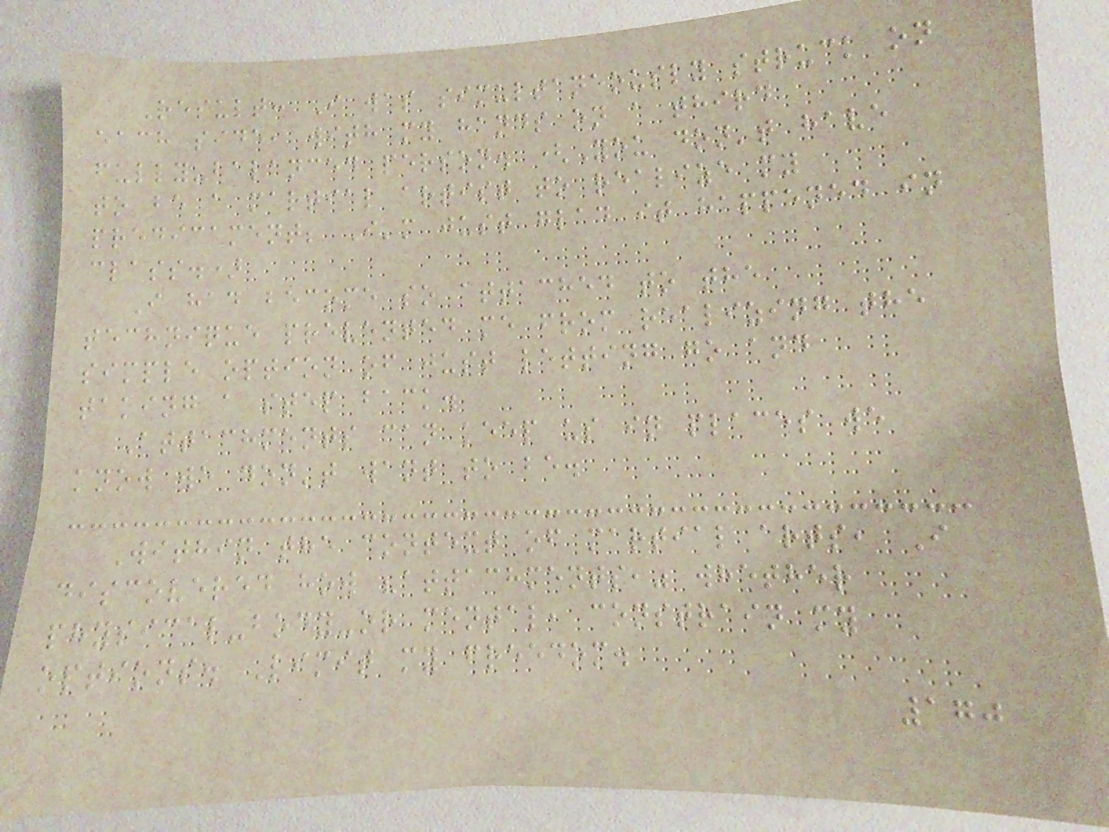Result: I was simultaneously struck on
each side, with my hands on a third
fully-balanced person. (You don't have
to be a martial artist to realize my
predicament; I'm just glad it happened in
class.)
I had become so attached to the
technique prevented me from realizing the
simple option of just letting go and
taking a step back.
Attachments can keep us in places we
know we don't want to be.
Within the context of martial arts, I
discovered how "attachments," whether
physical-body-or mental, constrain my
options. Limit my freedom.
170
